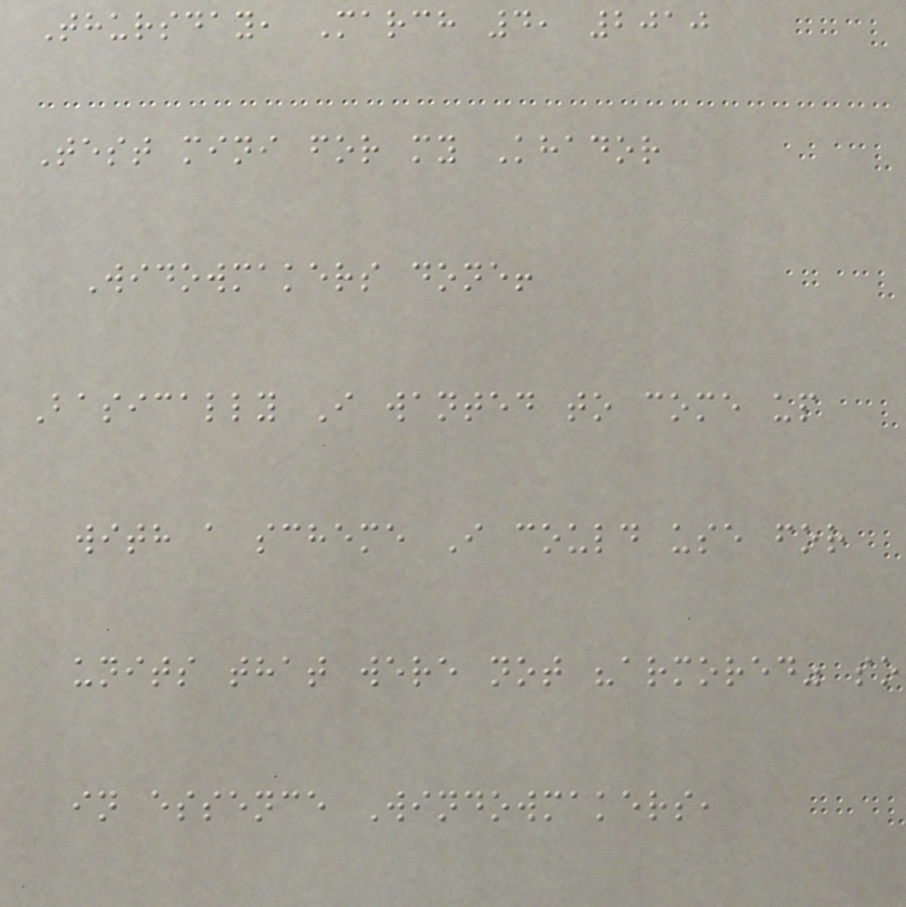Thursday, March 4, 2010
Test mini for my Khador
Widowmakers done!
Basically I wanted to come up
with a scheme I could use for
units that were not "armored" so
in essence Windowmakers,
